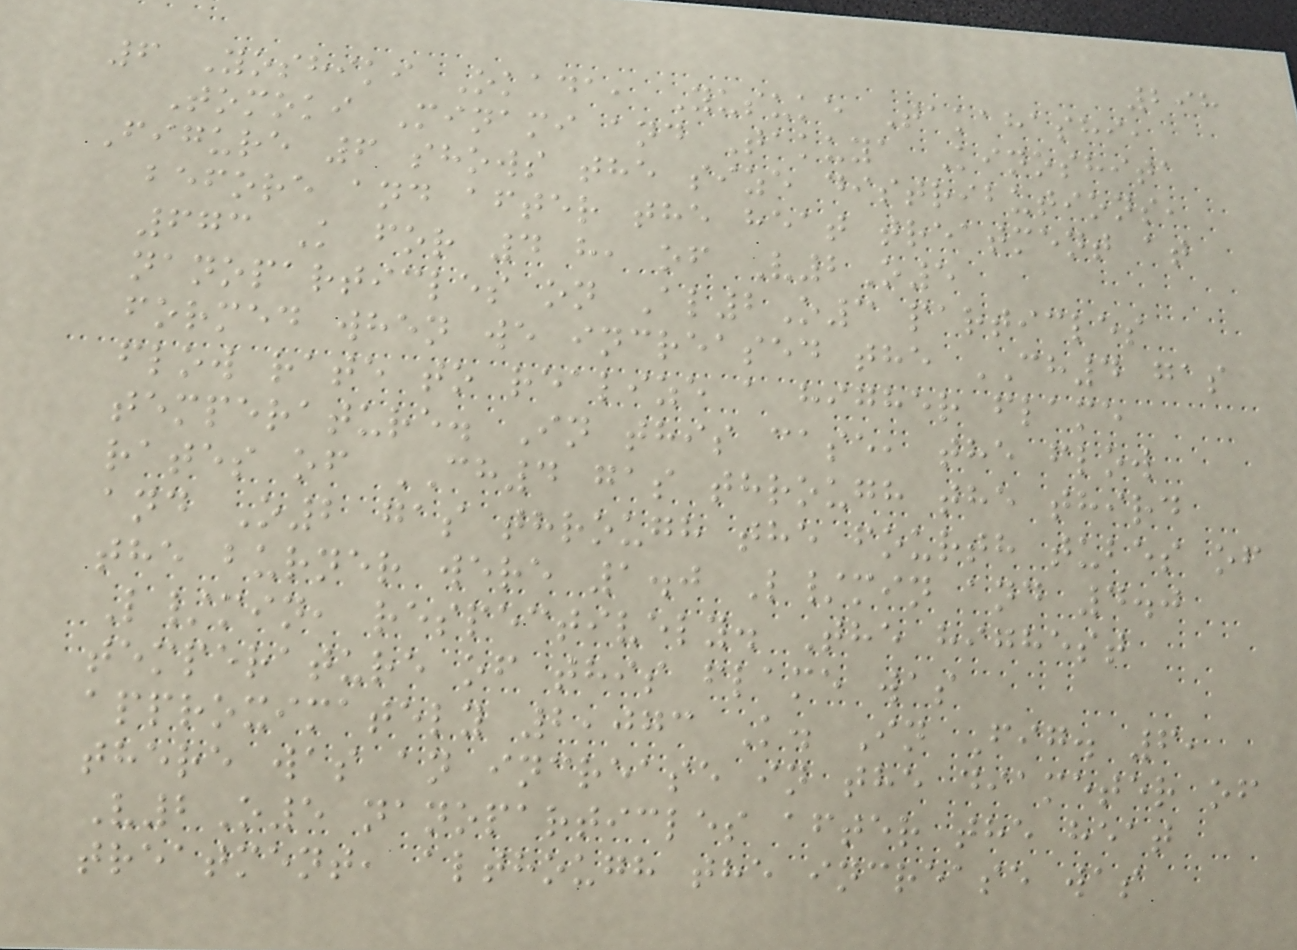298
6 Yoshiki Okada, Yusuke Takahashi,
Tomoki Minami and Takuya Kinoshita
Figure 6 shows the size distributions,
before and after the heat treatment at
673 K for 4 h, of V2O5
nanoparticles on Al2O3 particles
formed when we increased the CH4 gas
flow rate to realize a higher flame
temperature. In this case, the flow
rates of CH4 gas through the third
and O2 gas through the fourth tubes of
the burner were 1.0 L/min and 4.0
L/min, respectively. The highest
temperature of this flame was
approximately 2,073 K. In Fig. 6,
there was an increase in the diameter of
V2O5 nanoparticles after the heat
treatment, although the increase was
